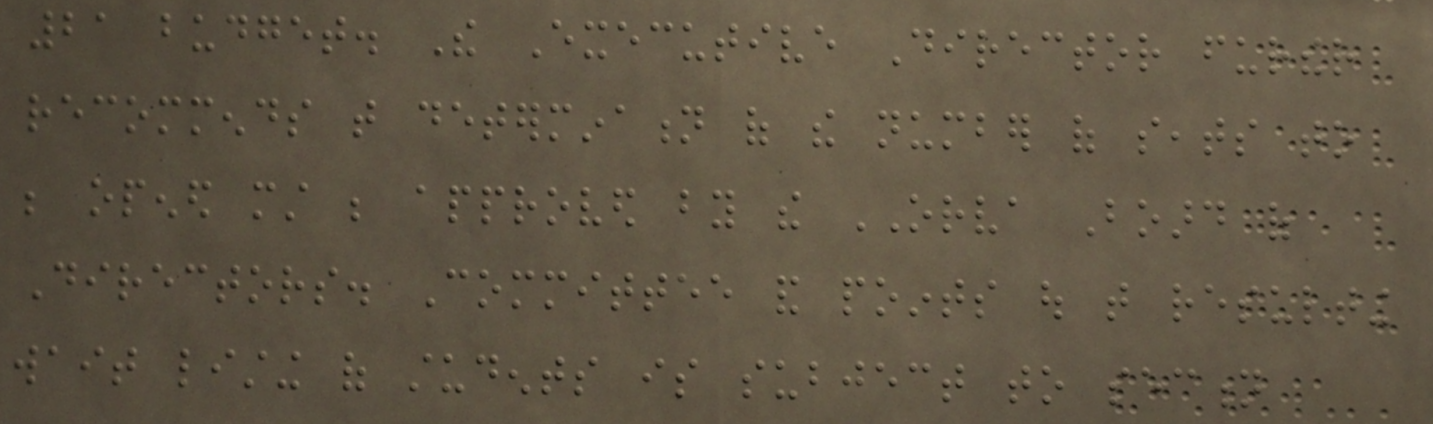21 budget. The Executive Director further
recommends that determination of the number of seats to
be opened must be approved by the ORVA Board of
Directors. Committee and points out that resulting
wait listing of students is subject to section
